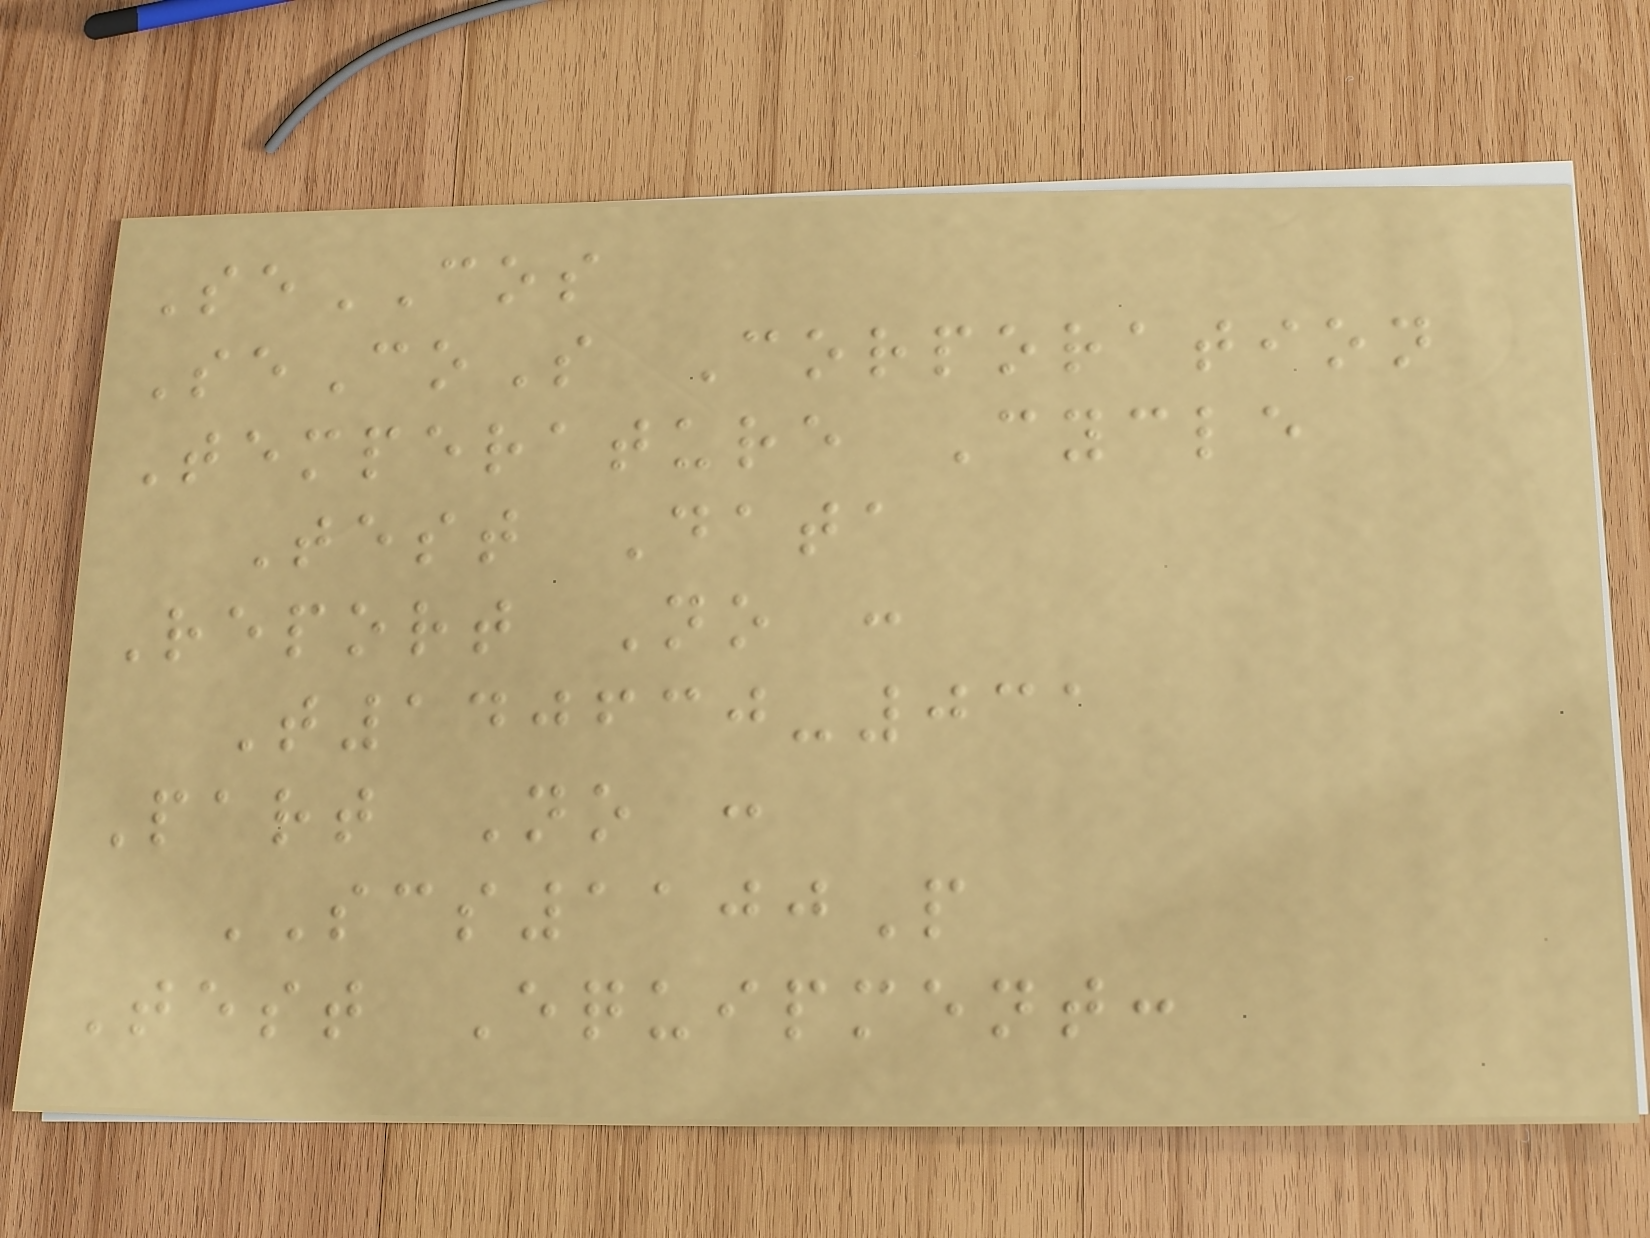SeCOS
SeCoS Corporation
Temperature Cycle
Test Data
Report No :
T140630-031
Part No :
SCS1100P
Test Equipment:
